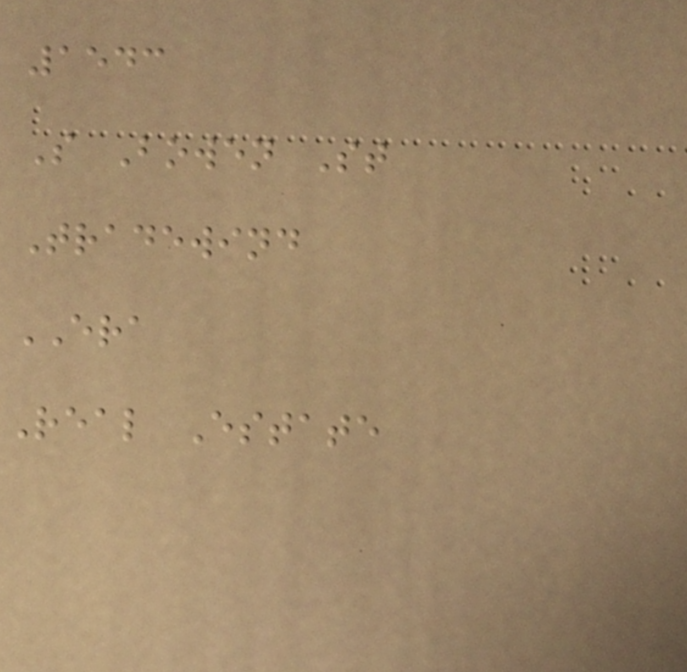1543
S Bowen St
Tradewind
ERA
Real Estate
